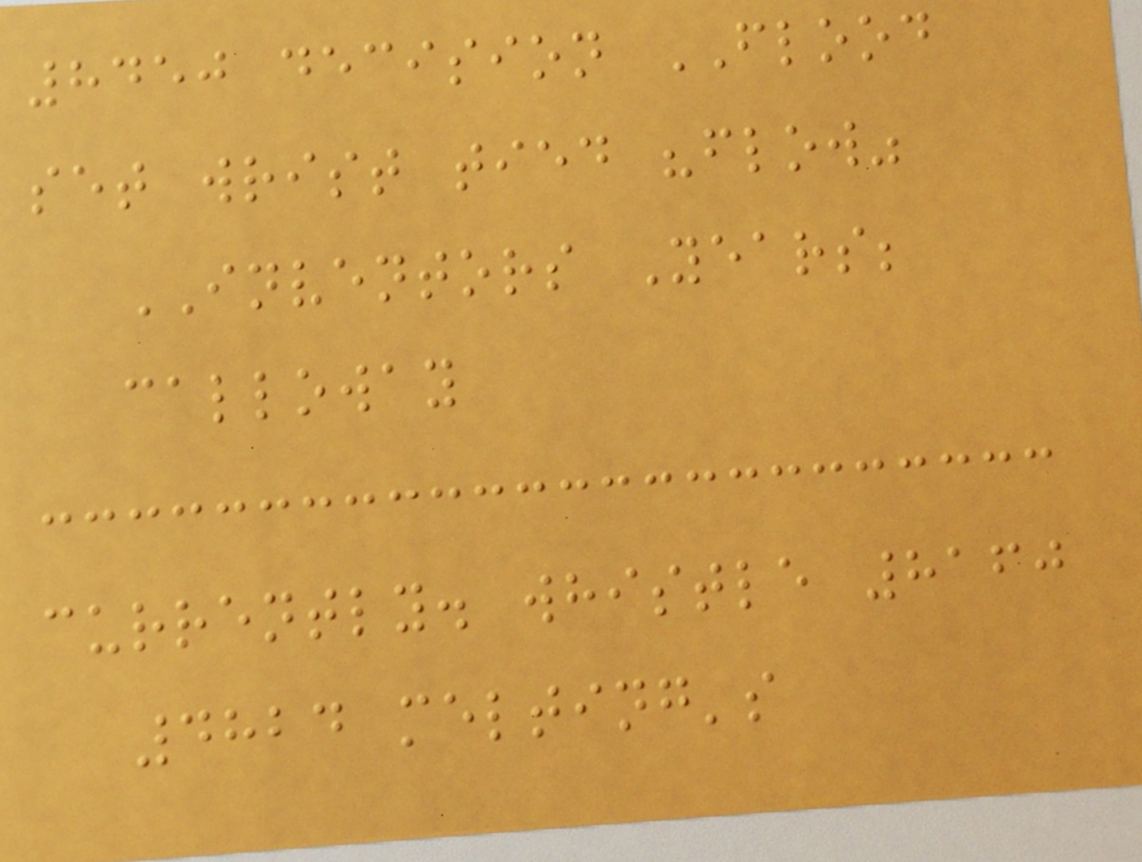8450 decision FLOOD
set wrist tied "flow"
INVENTORS Years;
calloway
currently. whistle 8160
4824 melting's
